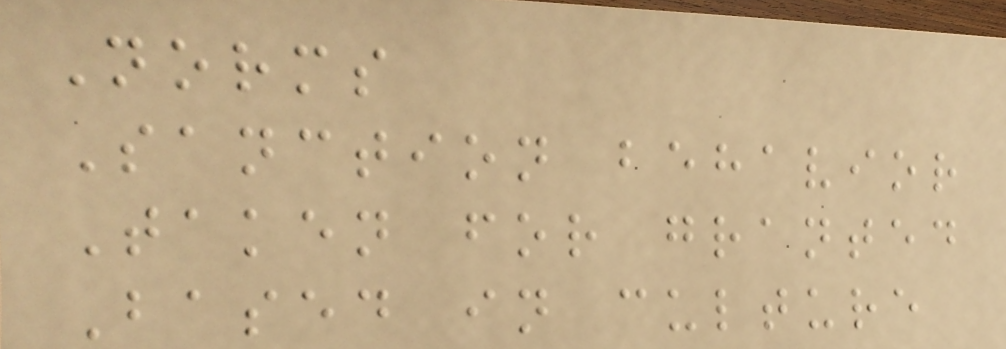Norms
Sanction behavior
Taken for granted
Based in culture
